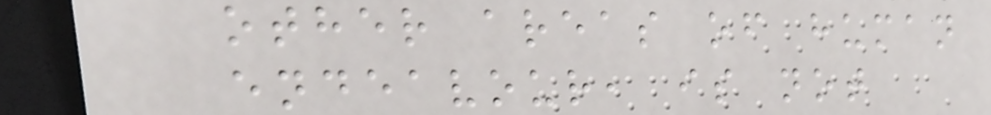other areas of human
endeavour, is not
